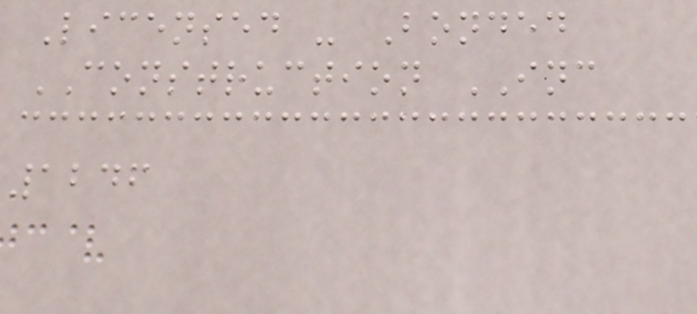Licensed - Bonded
CONSTRUCTION INC
1246
